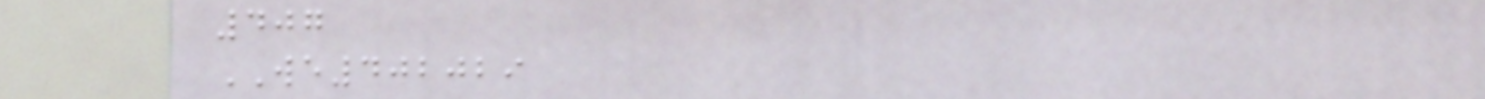407
WE402029
